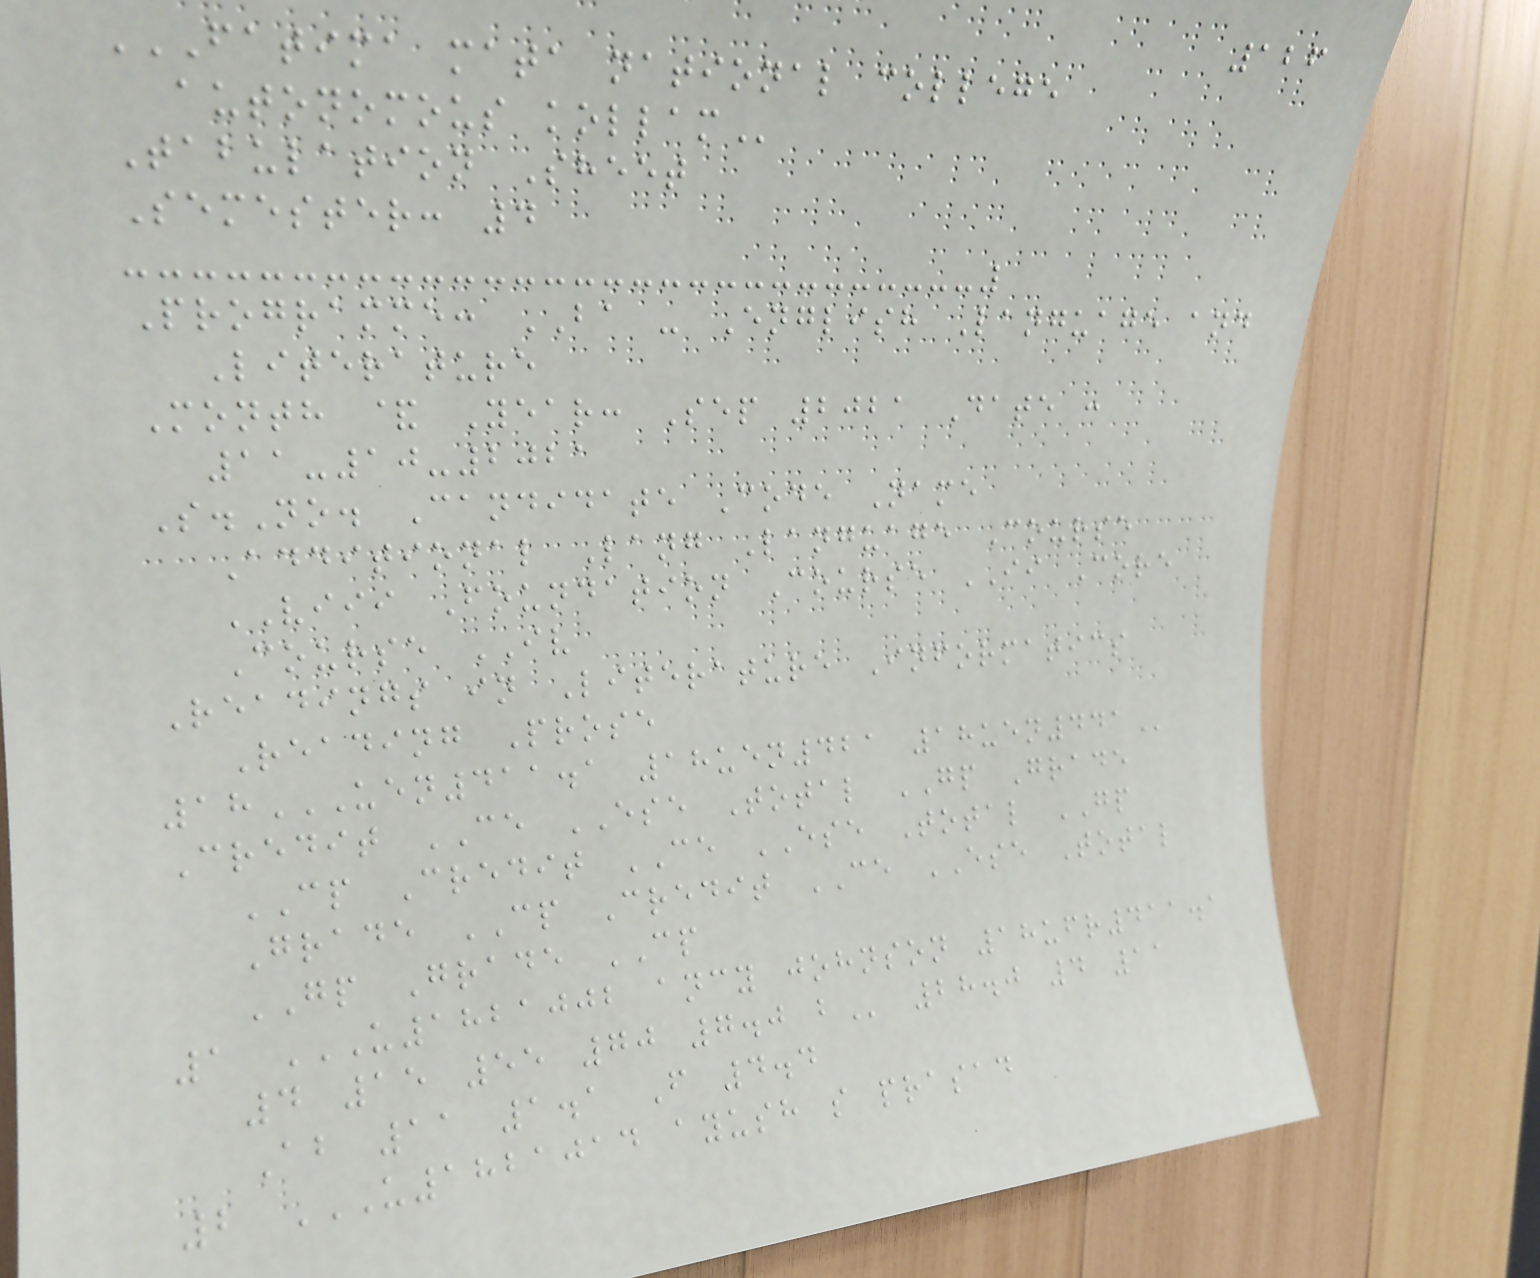126
FATIMA MATA NATIONAL COLLEGE
AUTONOMOUS KOLLAM
Tabulation Sheet
Semester: 4
Programme: BA - English Language and
Literature
Month & Year: Sep 2021 Date :
11-10-2021
S.No. Candidate Code Name
Additional Lang Language Course
VIII Foundation Course II Core
Course IV
Readings in Literature Informatics
Reading Prose
18UEN411.1 18UEN421 18UEN441
Credit CE ESE Total GP Grade
CP Credit CE ESE Total GP
Grade CP Credit CE ESE Total
GP Grade CP
1 U1821002 ANCY JOHNSON 18UFR411.1
4 15 55 70 7.0 B 28.0 4 11
Ab 11 1.1 F 4.4
2 U1821014 AYUSH S PRASAD
